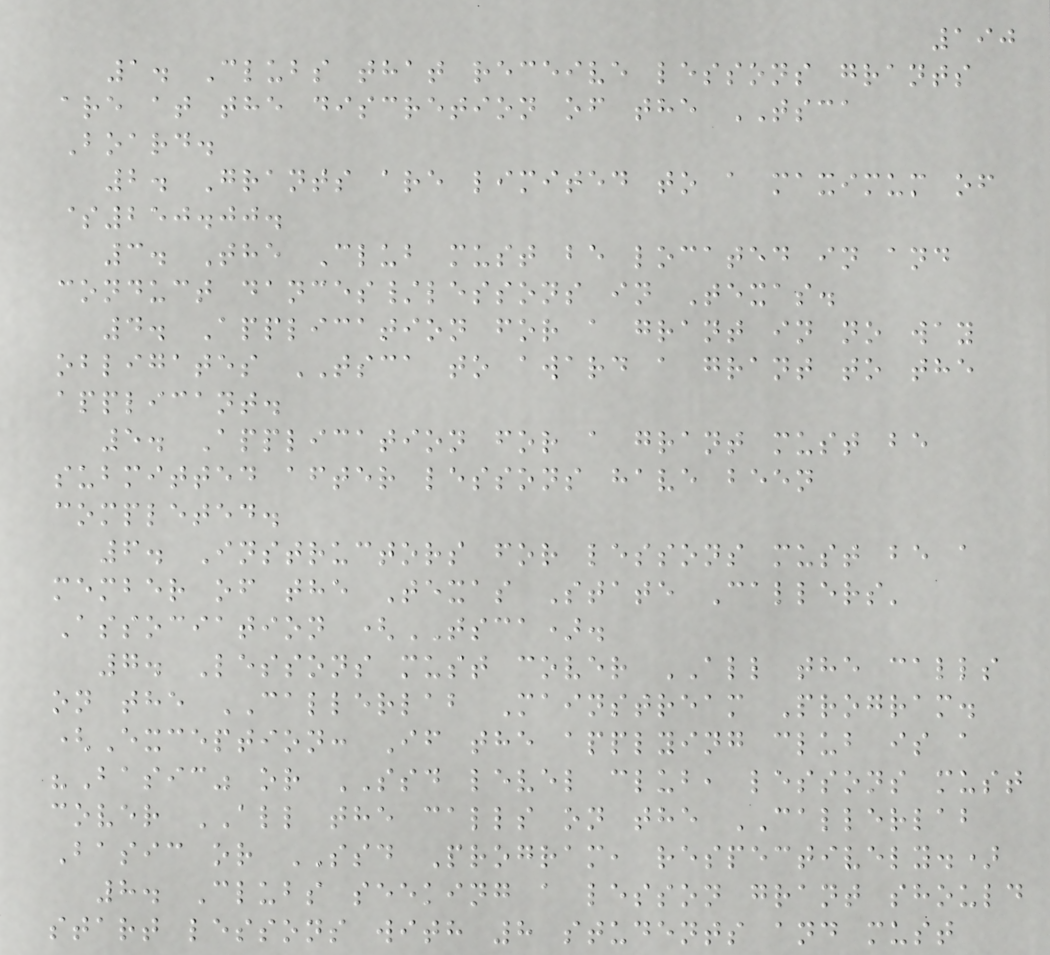190
1. Clubs that receive lessons grants
are at the discretion of the TSCA
Board.
2. Grants are limited to a maximum of
$250.00.
3. The Club must be located in and
conduct dances/lessons in Texas.
4. Application for a grant in no way
obligates TSCA to award a grant to the
applicant.
5. Application for a grant must be
submitted after lessons have been
completed.
6. Instructors for lessons must be a
member of the Texas State Callers'
Association (TSCA).
7. Lessons must cover ALL the calls
on the CALLERLAB Mainstream Program.
(Exception: If the applying club is a
"Basic" or SSD level club, lessons must
cover ALL the calls on the CALLERLAB
Basic or SSD Program, respectively.)
8. Clubs seeking a lesson grant should
start lessons with 8 students and must
